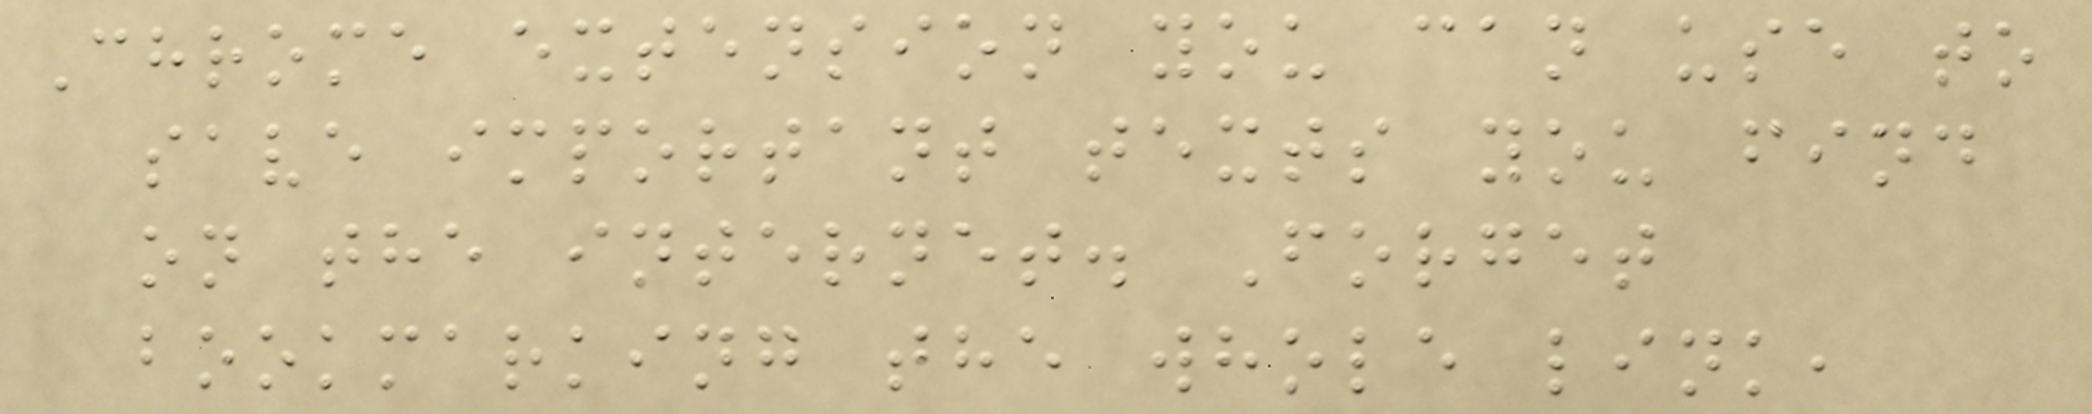Chrome extension you can use to
save important texts you find
on the internet. Forget
bookmarking the whole link,
